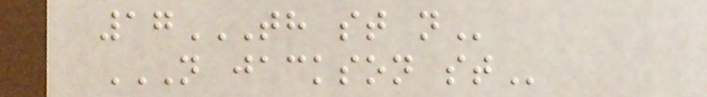17TH ST N
N JACKSON ST
